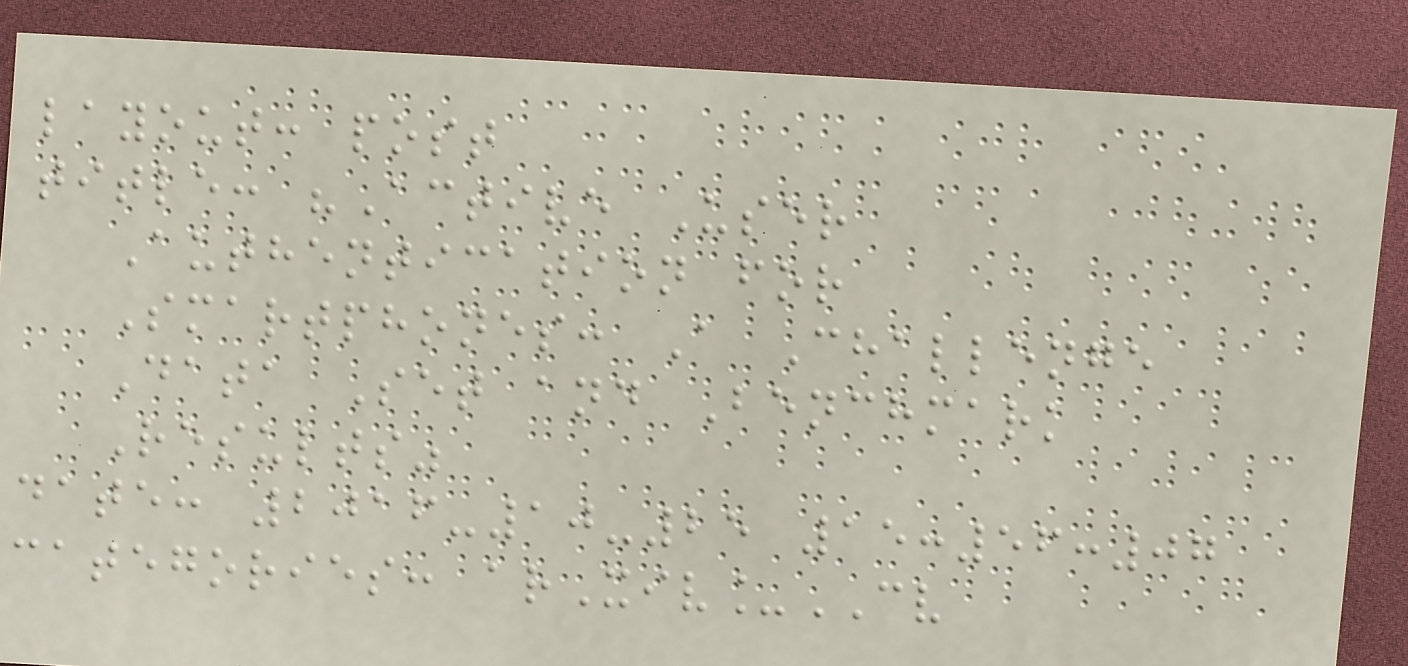layout: post
title: "Active User
Authentication for
Smartphones: A Challenge
Data Set and Benchmark
Results"
date: 2016-10-25 15:56:07
categories: arXiv_CV
